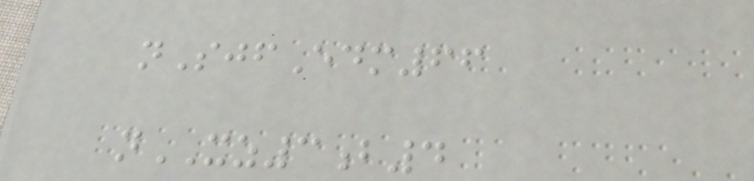nSjfEdm66
nXZ3b4
